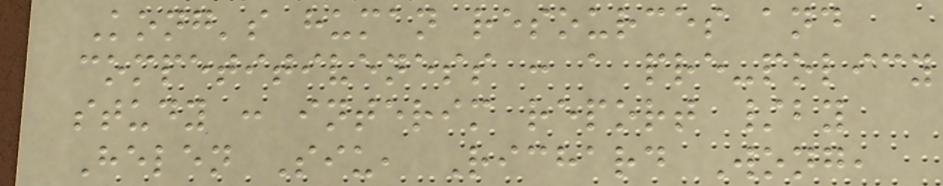Kong's human resources and
competitiveness : a pre-policy
study : interim report /by
Helen Siu, Richard Wong,
